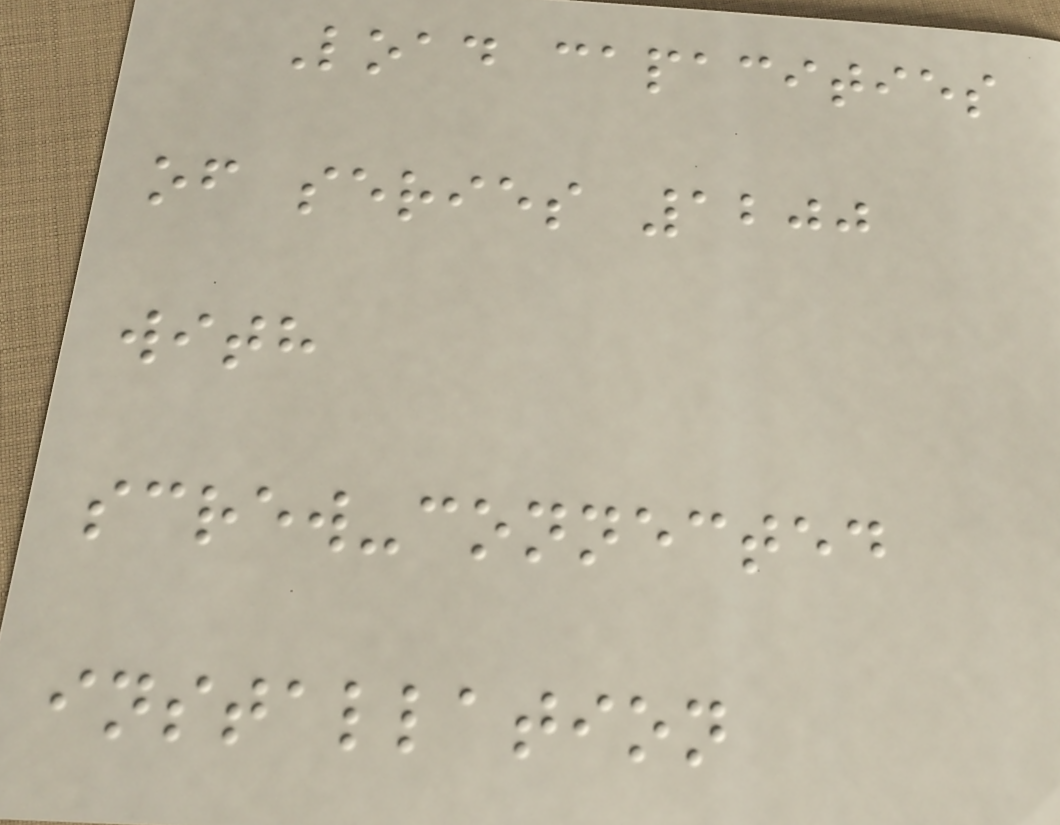Load capacities
of series 1200
with
screw-connected
installation
